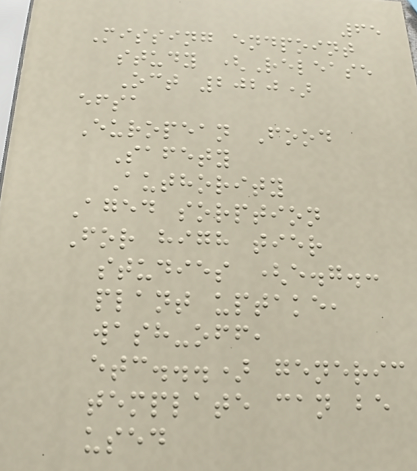65
Missing endpoint
study (Release
Oct 2020)
efsa
European Food
Safety
Authority
Aged sorption
For high tier
studies (e.g.:
plant uptake,
wash-off,
etc...) generic
template can be
used
